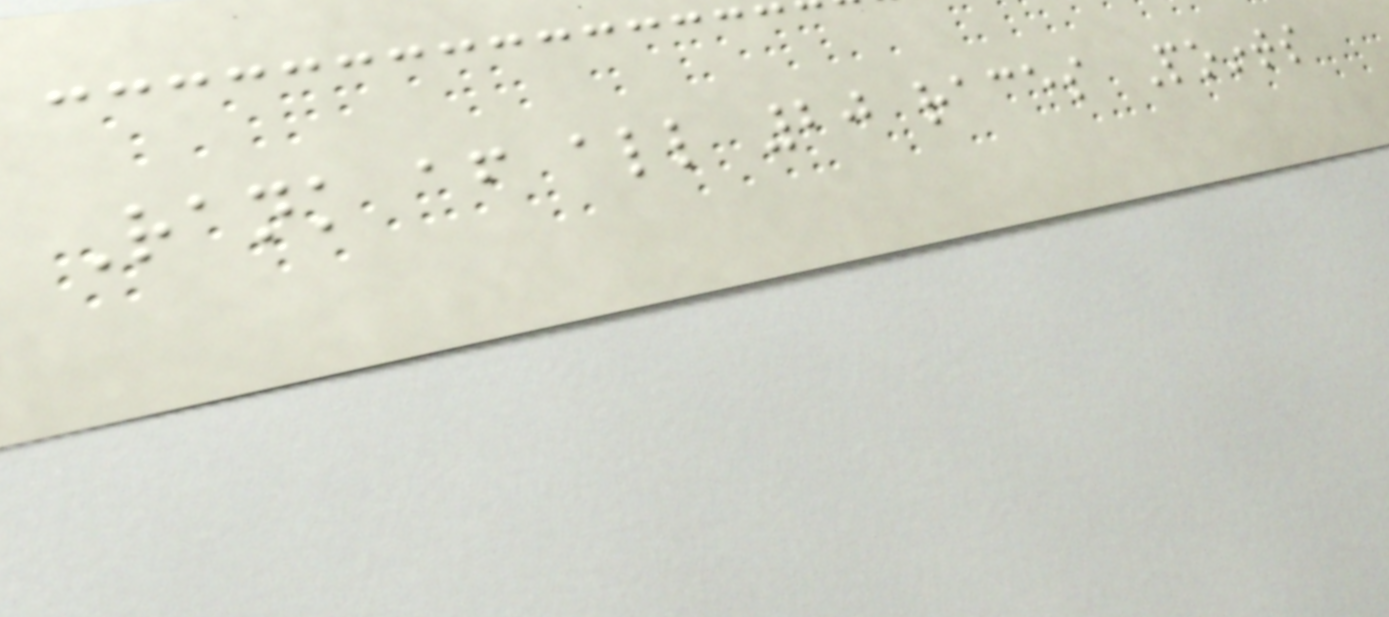Rank after all 20 races Points
